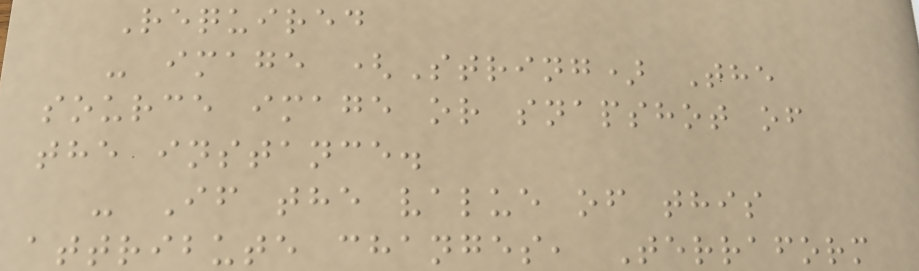Required
- image (String) The
source image or snapshot of
the instance.
- If the value of this
attribute changes, Terraform
